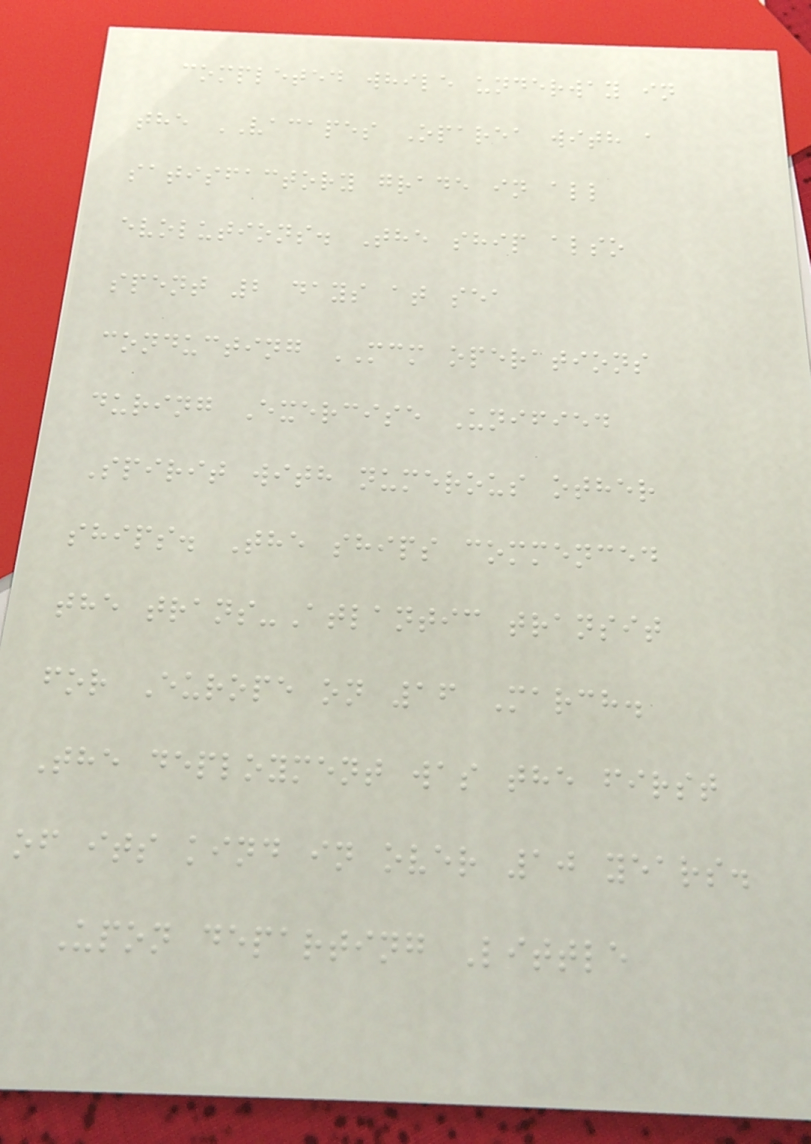completed while underway in
the VACAPES Oparea with a
satisfactory grade in all
evolutions. The ship also
spent 2 days at sea
conducting MCM operations
during Exercise Unified
Spirit with numerous other
ships. The ships commenced
the trans-Atlantic transit
for Europe on 16 March.
The deployment was the first
of its kind in over 10 years.
Upon departing Little
